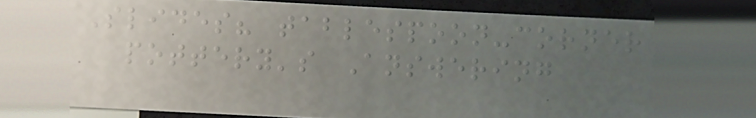Slides? tablespoon-corner
pottery's Answering
